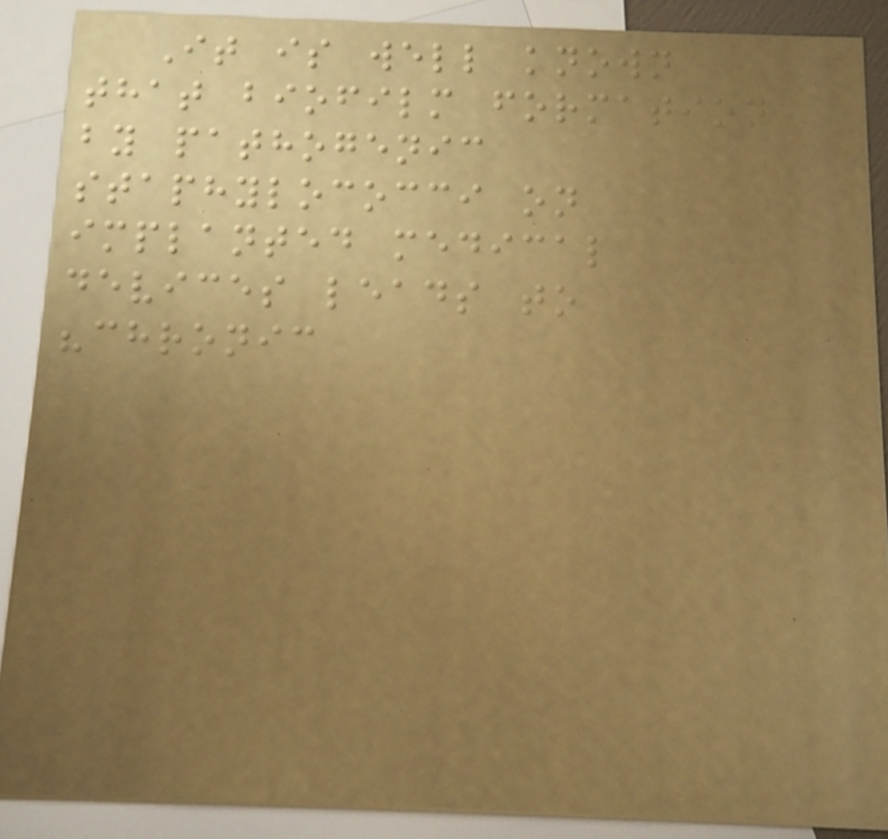It is well known
that biofilm formation
by pathogenic
staphylococci on
implanted medical
devices leads to
"chronic
